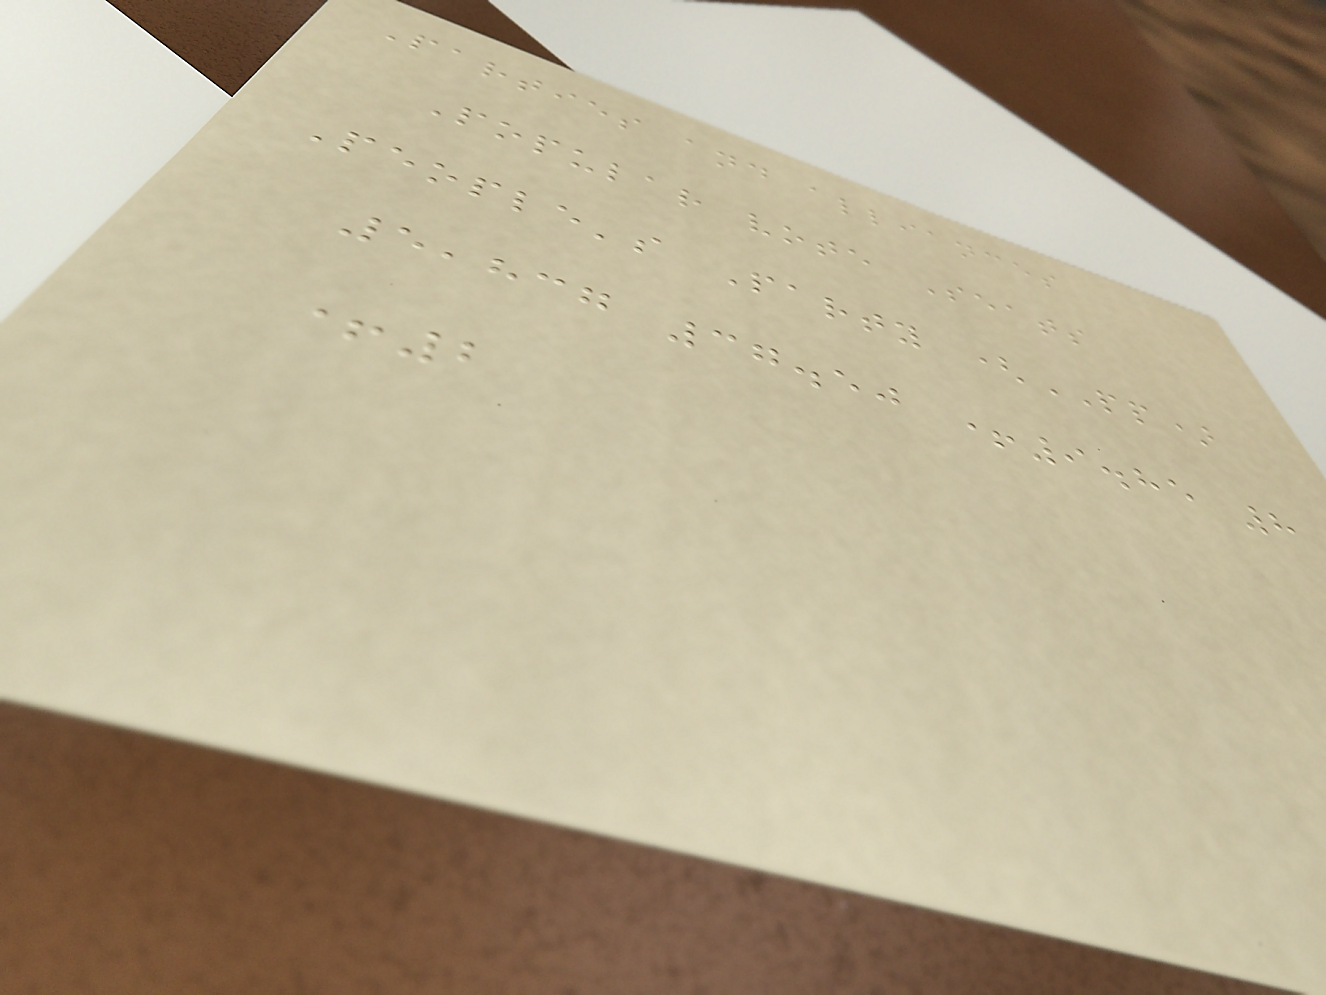Parties and alliances
Popular vote Seats
People's Party (PP)
5,837 37.50 +9.85 8
+2
